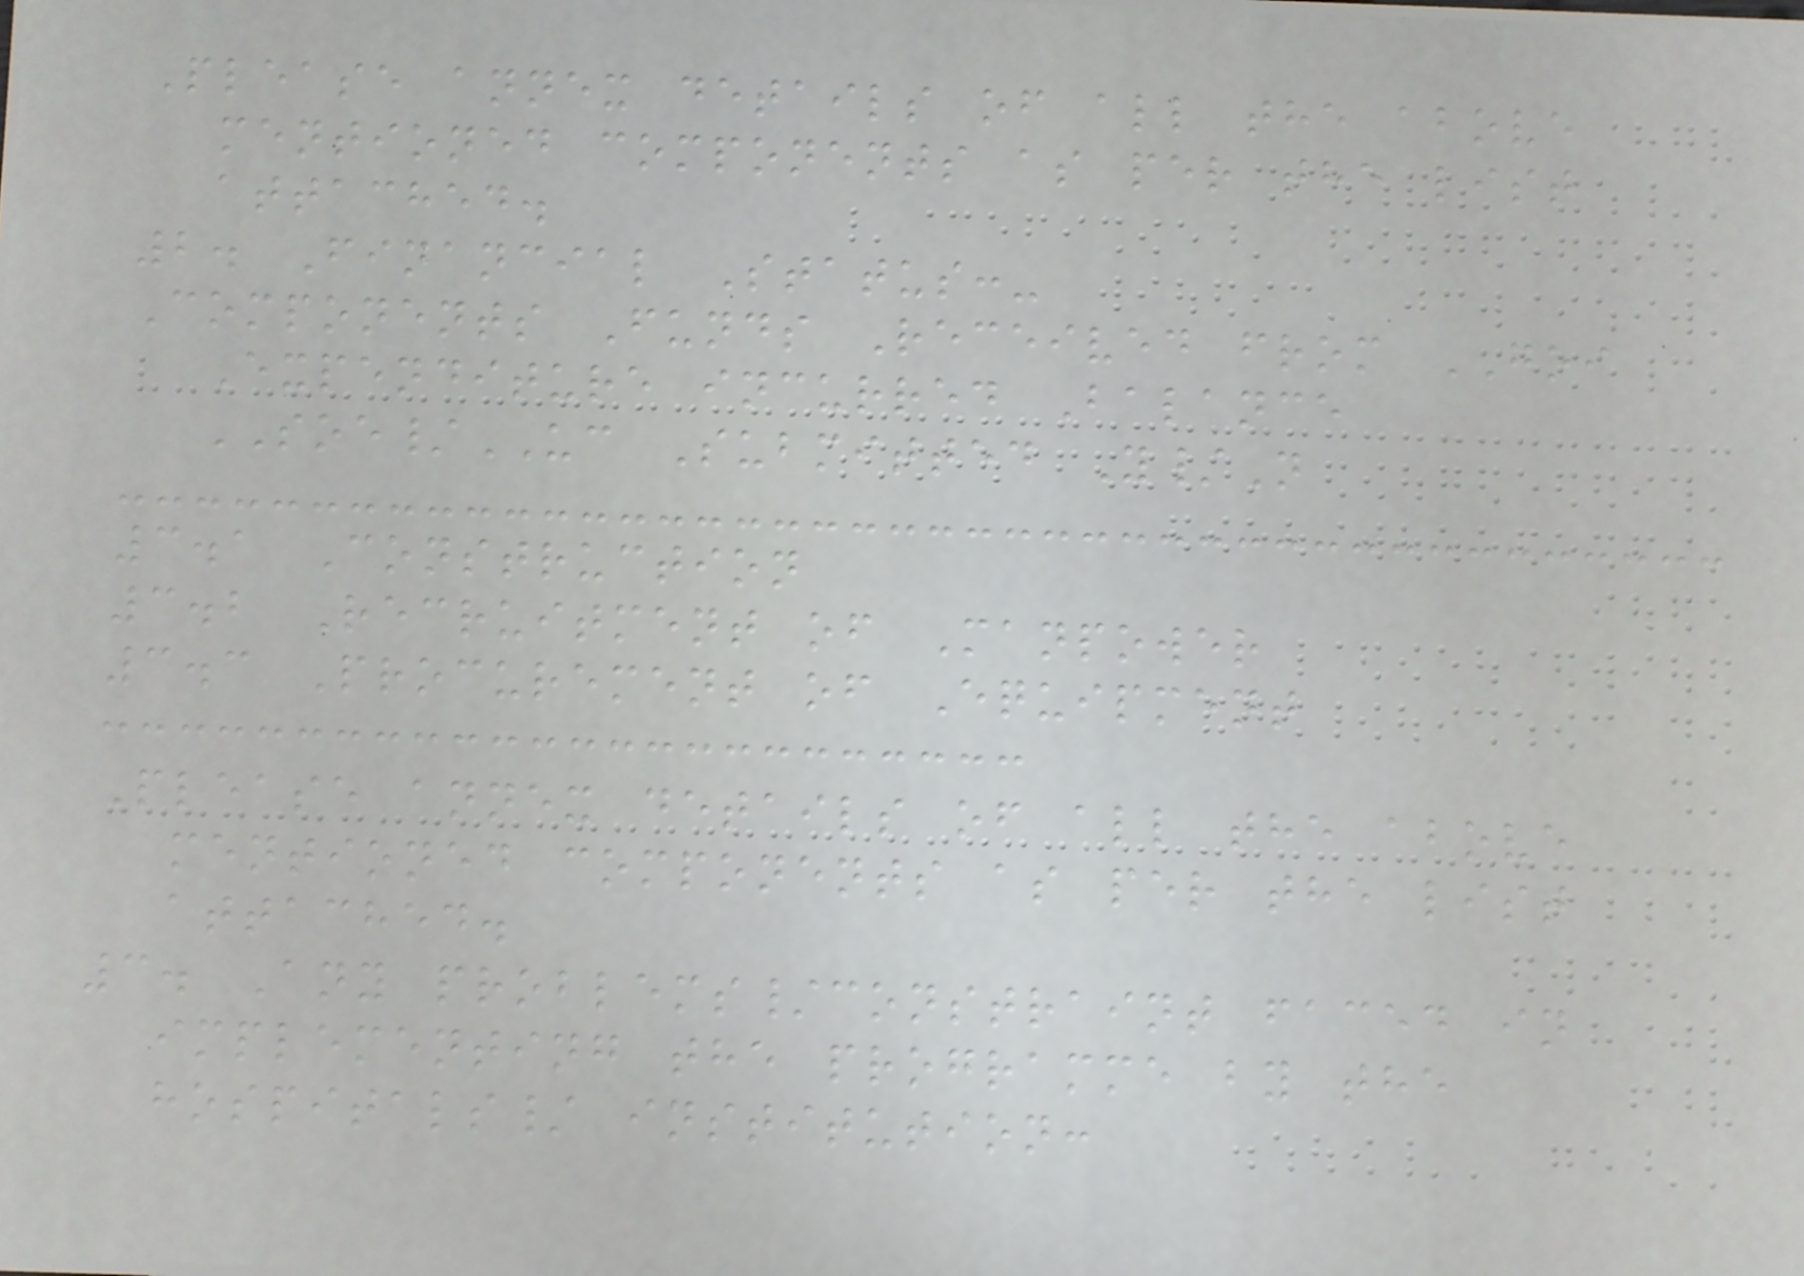Please annex details of all the above
mentioned components as per the list
attached.
2. Financial Status:-
Components Funds Received from GOI
Expenditure incurred Balance
SOE/UC Submitted Y/N
3.1 Construction
3.2 Recruitment of Manpower
3.3 Procurement of Equipment
Please annex details of all the above
mentioned components as per the list
attached.
3. Any problems/constraint faced in
implementing the programme by the
hospitals/ institution:
